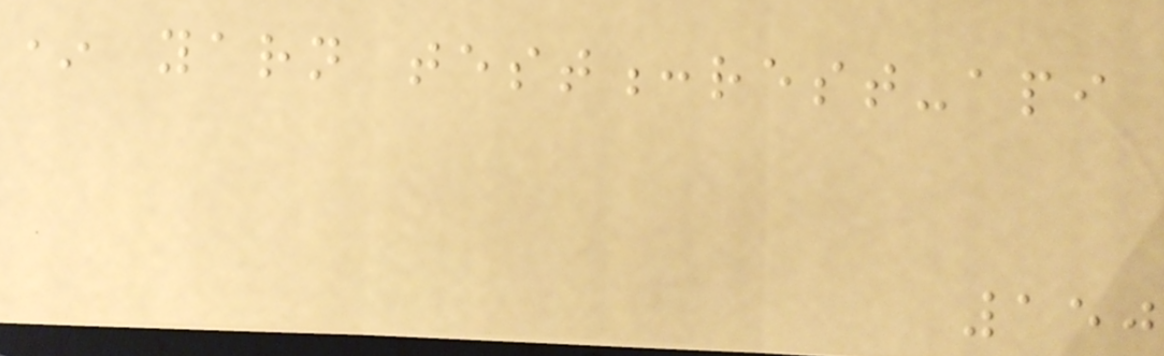* yarn test:rest-api
150
